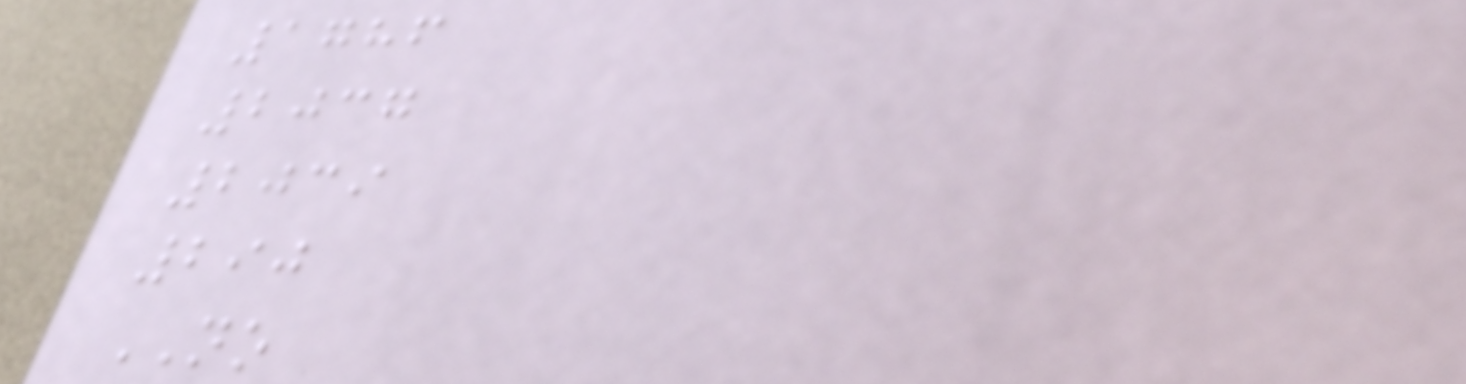1786
2037
2039
290
NO
